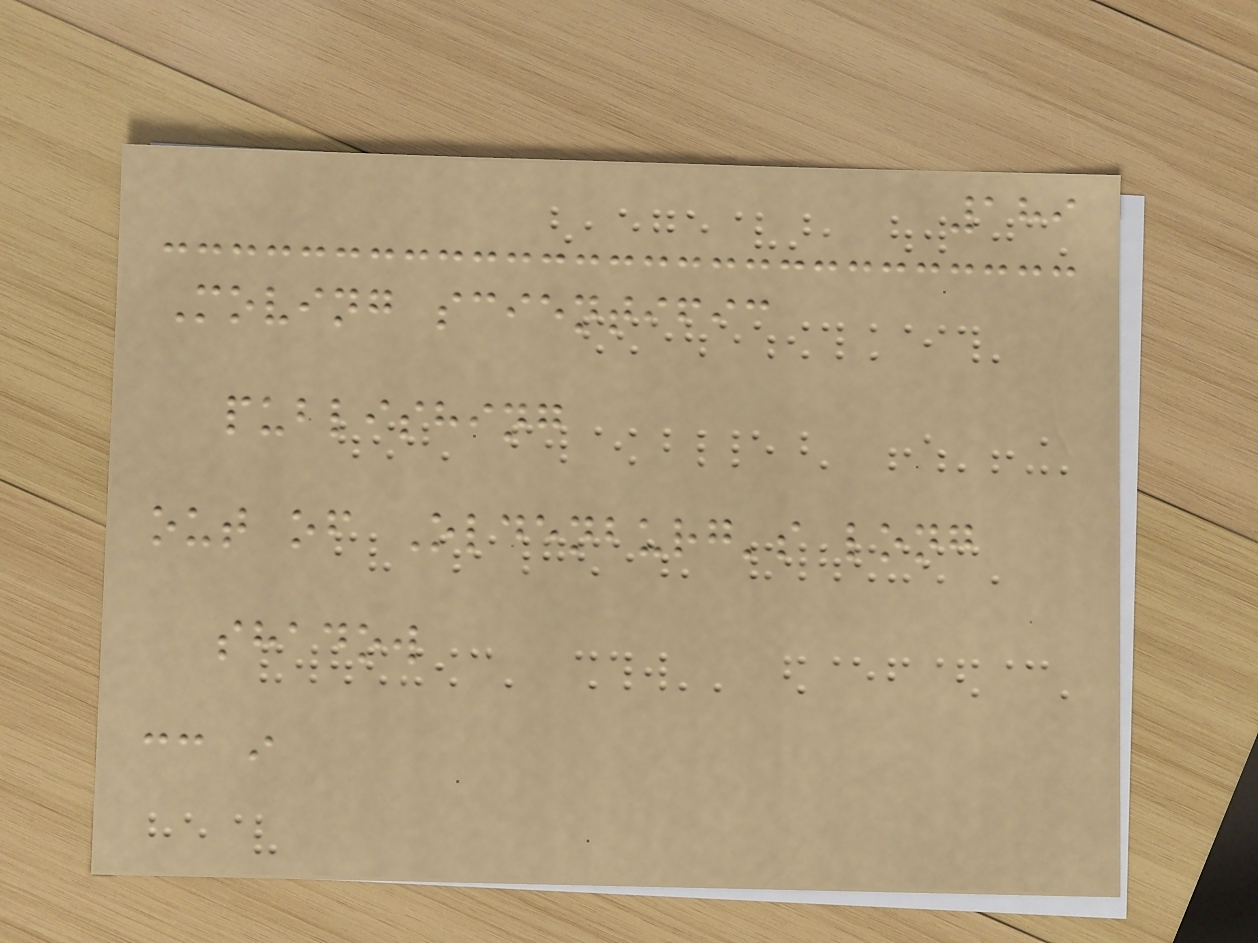189
Moving scientific
publishing
out of Oldenburg's long
shadow
cc i
